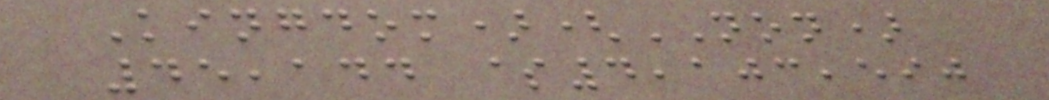Kingdom)(NON)
45,144 $4,103,590
